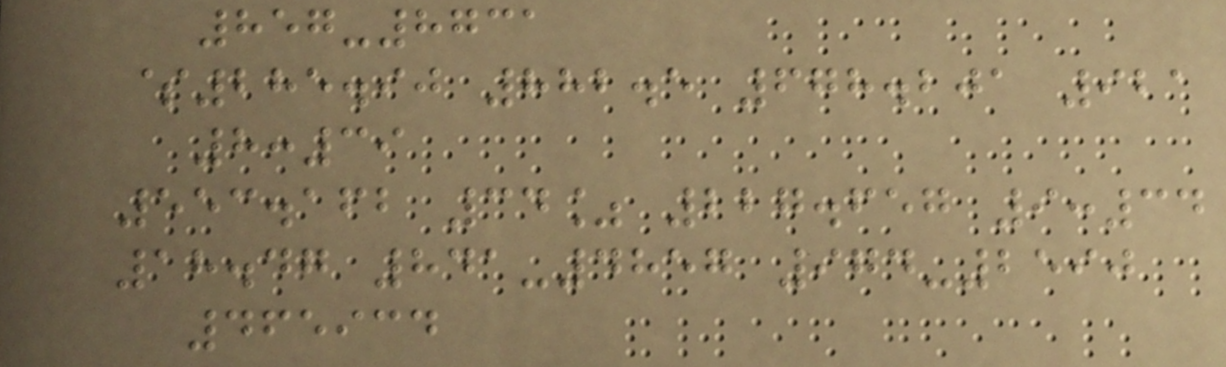857-8731
$285.90 882.5 678.201 921
8:39
553.162 34% 227.657 9:34
18.47 841-4857 974-2590
465934
